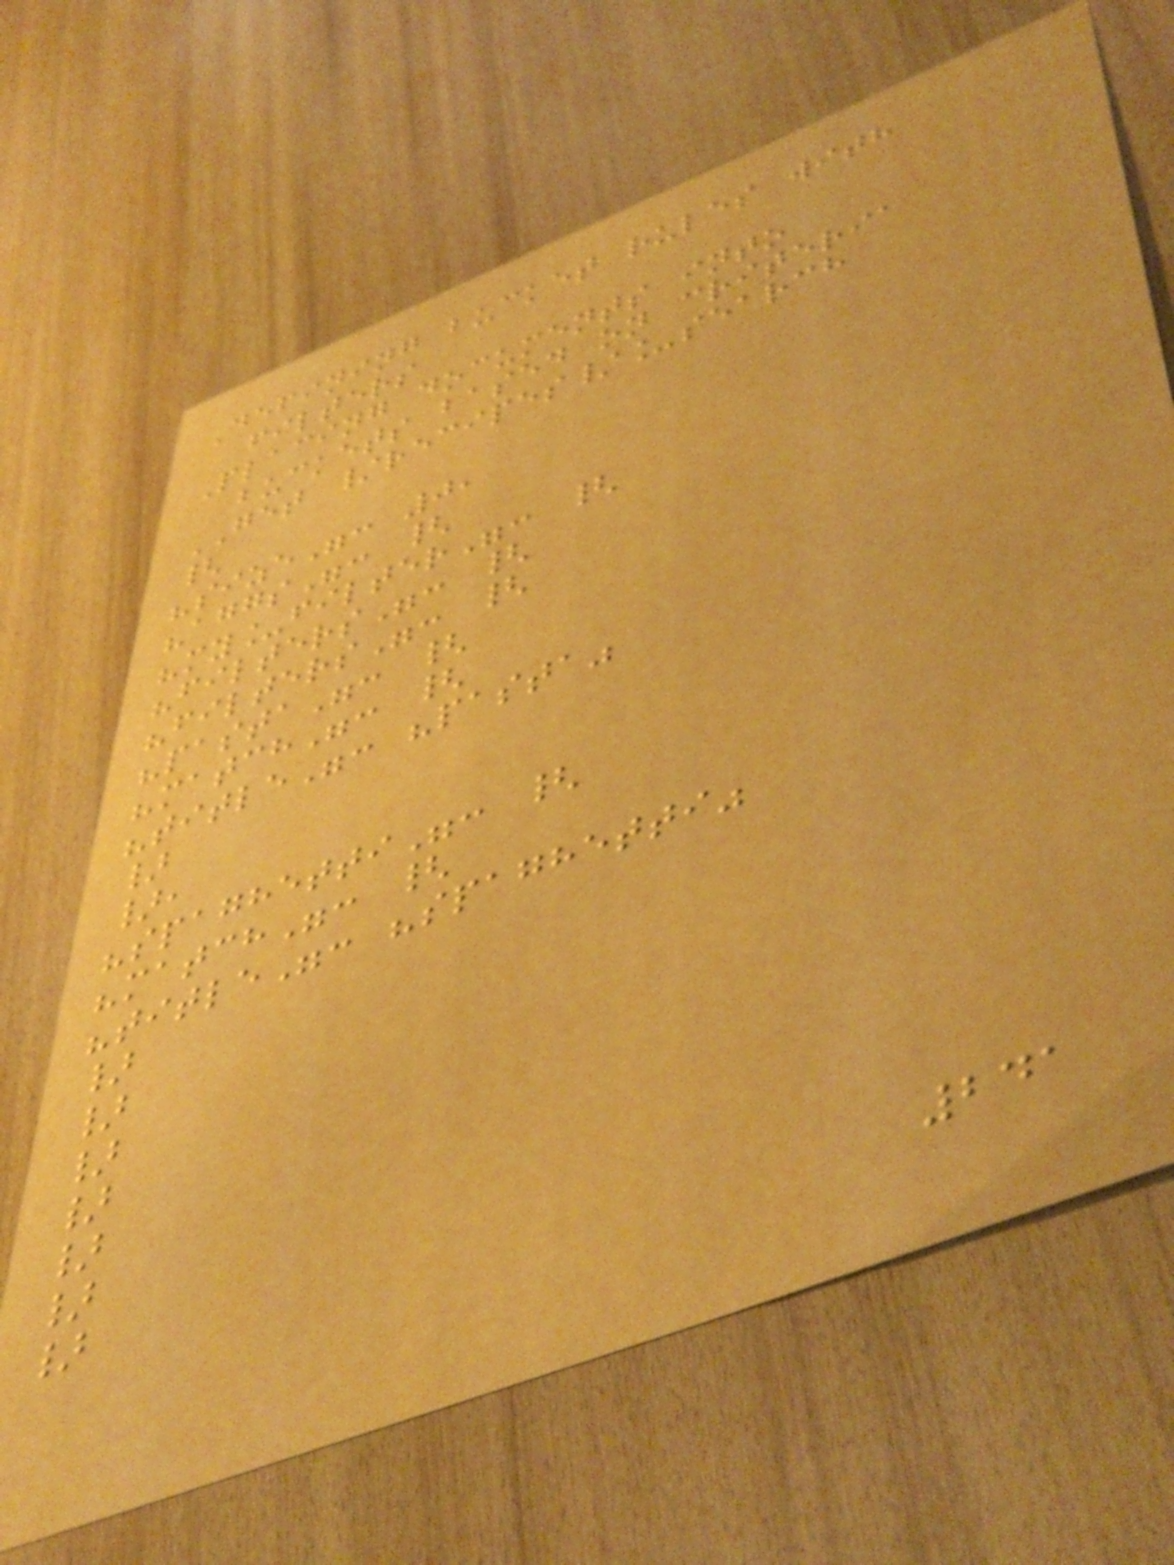Defining bucket rules with
filters
Placing documents into
buckets based on criteria
GET /recipes/_search
{
"size": 0,
"aggs": {
"my_filter": {
"filters": {
"filters": {
"pasta": {
"match": {
"title": "pasta"
}
},
"spaghetti": {
"match": {
"title": "spaghetti"
}
}
}
}
}
}
}
241
